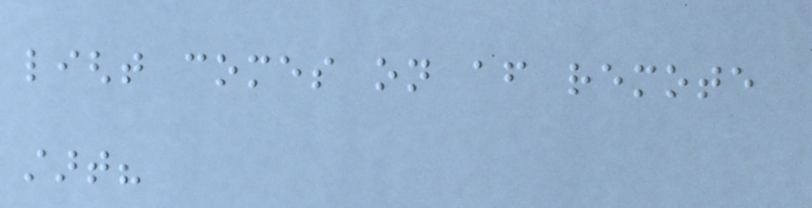light comes on after remote
start?
